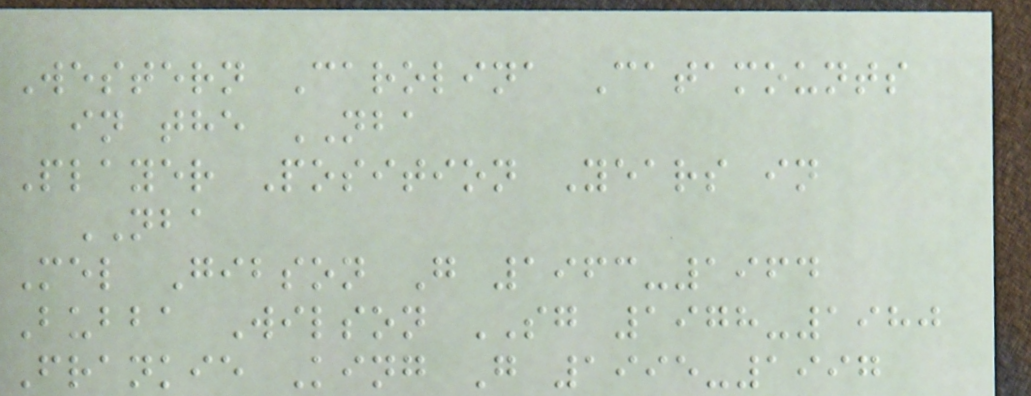Western Carolina Catamounts
in the NBA
Player Position Years in
NBA
Mel Gibson G 1963-1964
Bubba Wilson SG 1978-1980
Frankie King G 1995-1997
